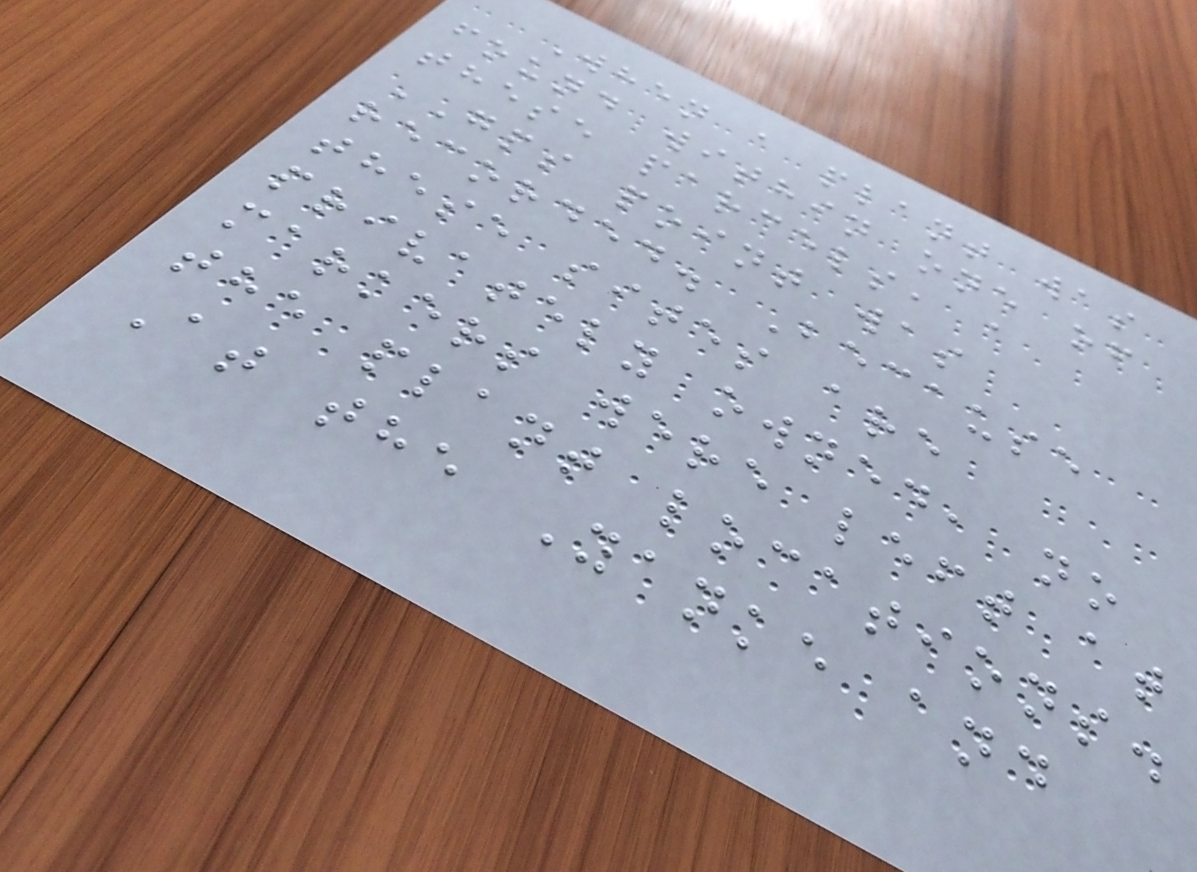When a plant was
found within one of
these parcels, a
GPS point was
recorded. Because
these sites are
privately owned, no
markers were left at
the plant locations.
At the Yanke and
